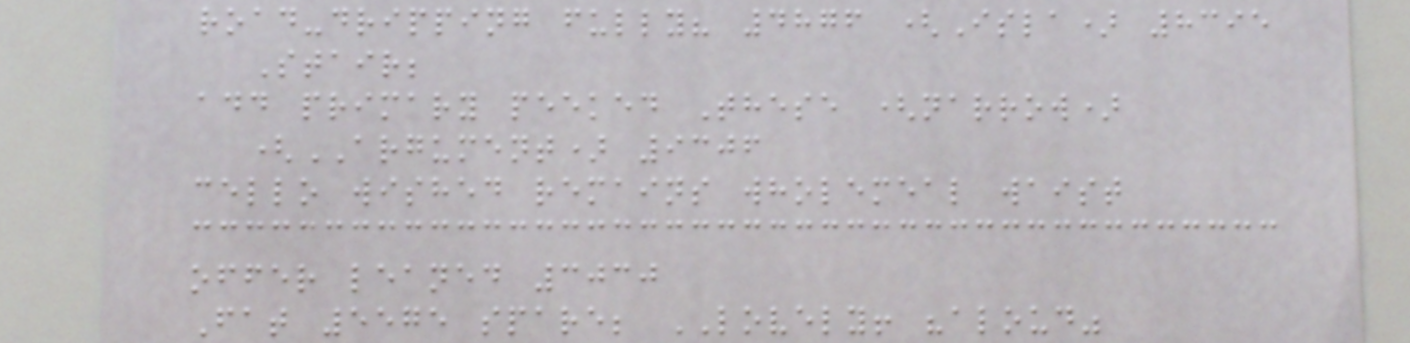road-dripping fully? 4876 (Isla) 8395
Stair;
add primary peeked These (narrow)
(ARGUMENT) 9306
cello wished remains wholemeal waist
offer leaned 3030
Fat 5575 spare; LOVELY! "aloud"
